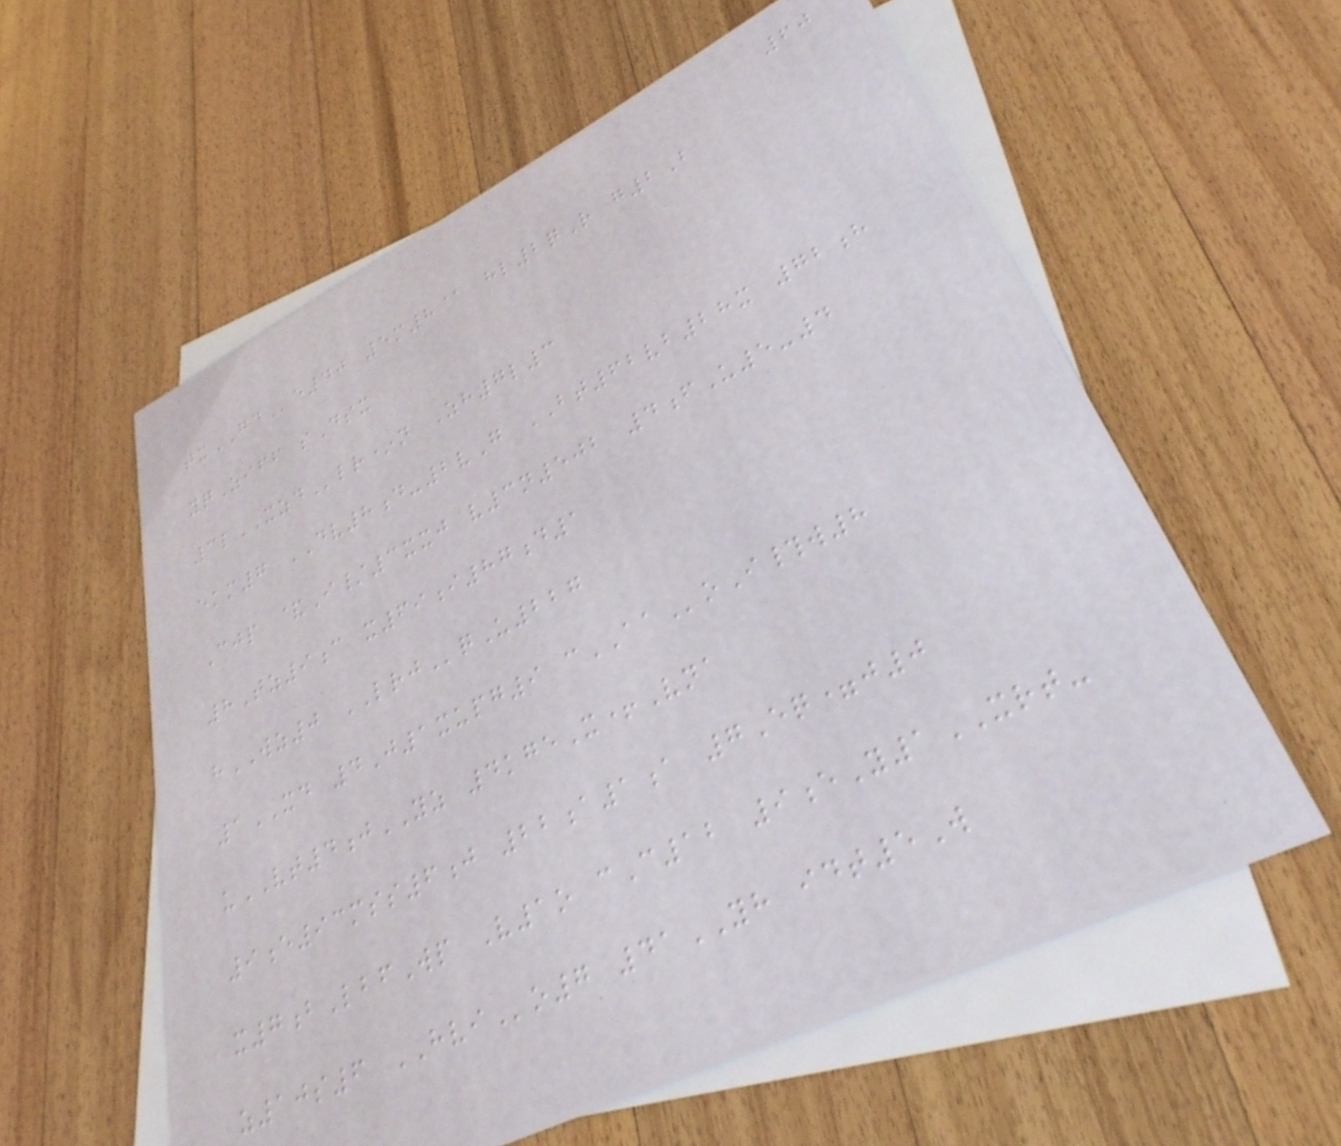60
txGDe40 5m8@ hl2qR g2B
yqZiff sDsx
3lXZDlr*n Zh7l3
ekm7 DV8d-2vG BT62vb28x 72h
Cjp &I/3xxj v3n502 4fU5-4
8Tz9c x69i87d1
hWZ0 LRJqU227
1XD 4J1xupg9 cAAoI#w8
uVT4jYZ 4kgeX+Vna
9e93mss6j 22a1a 7Eq=j0
x7bLbfWp V1o cC12 9eY1XRT-
z10s6 HVIo7 41YH idt5W
